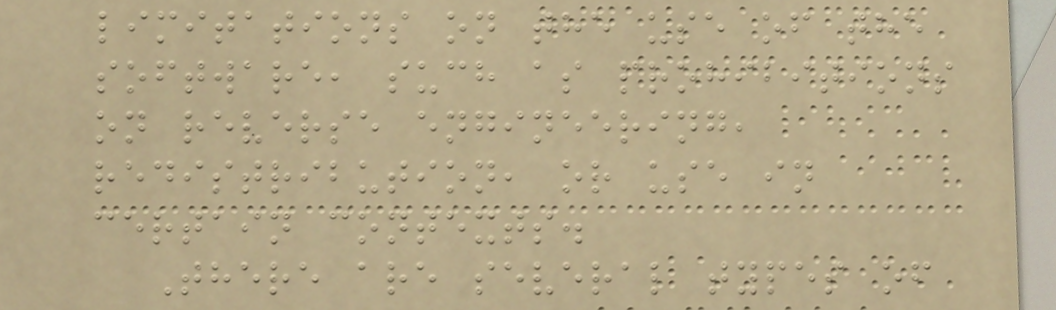limitations on the use of the
software, such as prohibitions
on reverse engineering,
redistribution, or use in
certain contexts.
There are several types of
